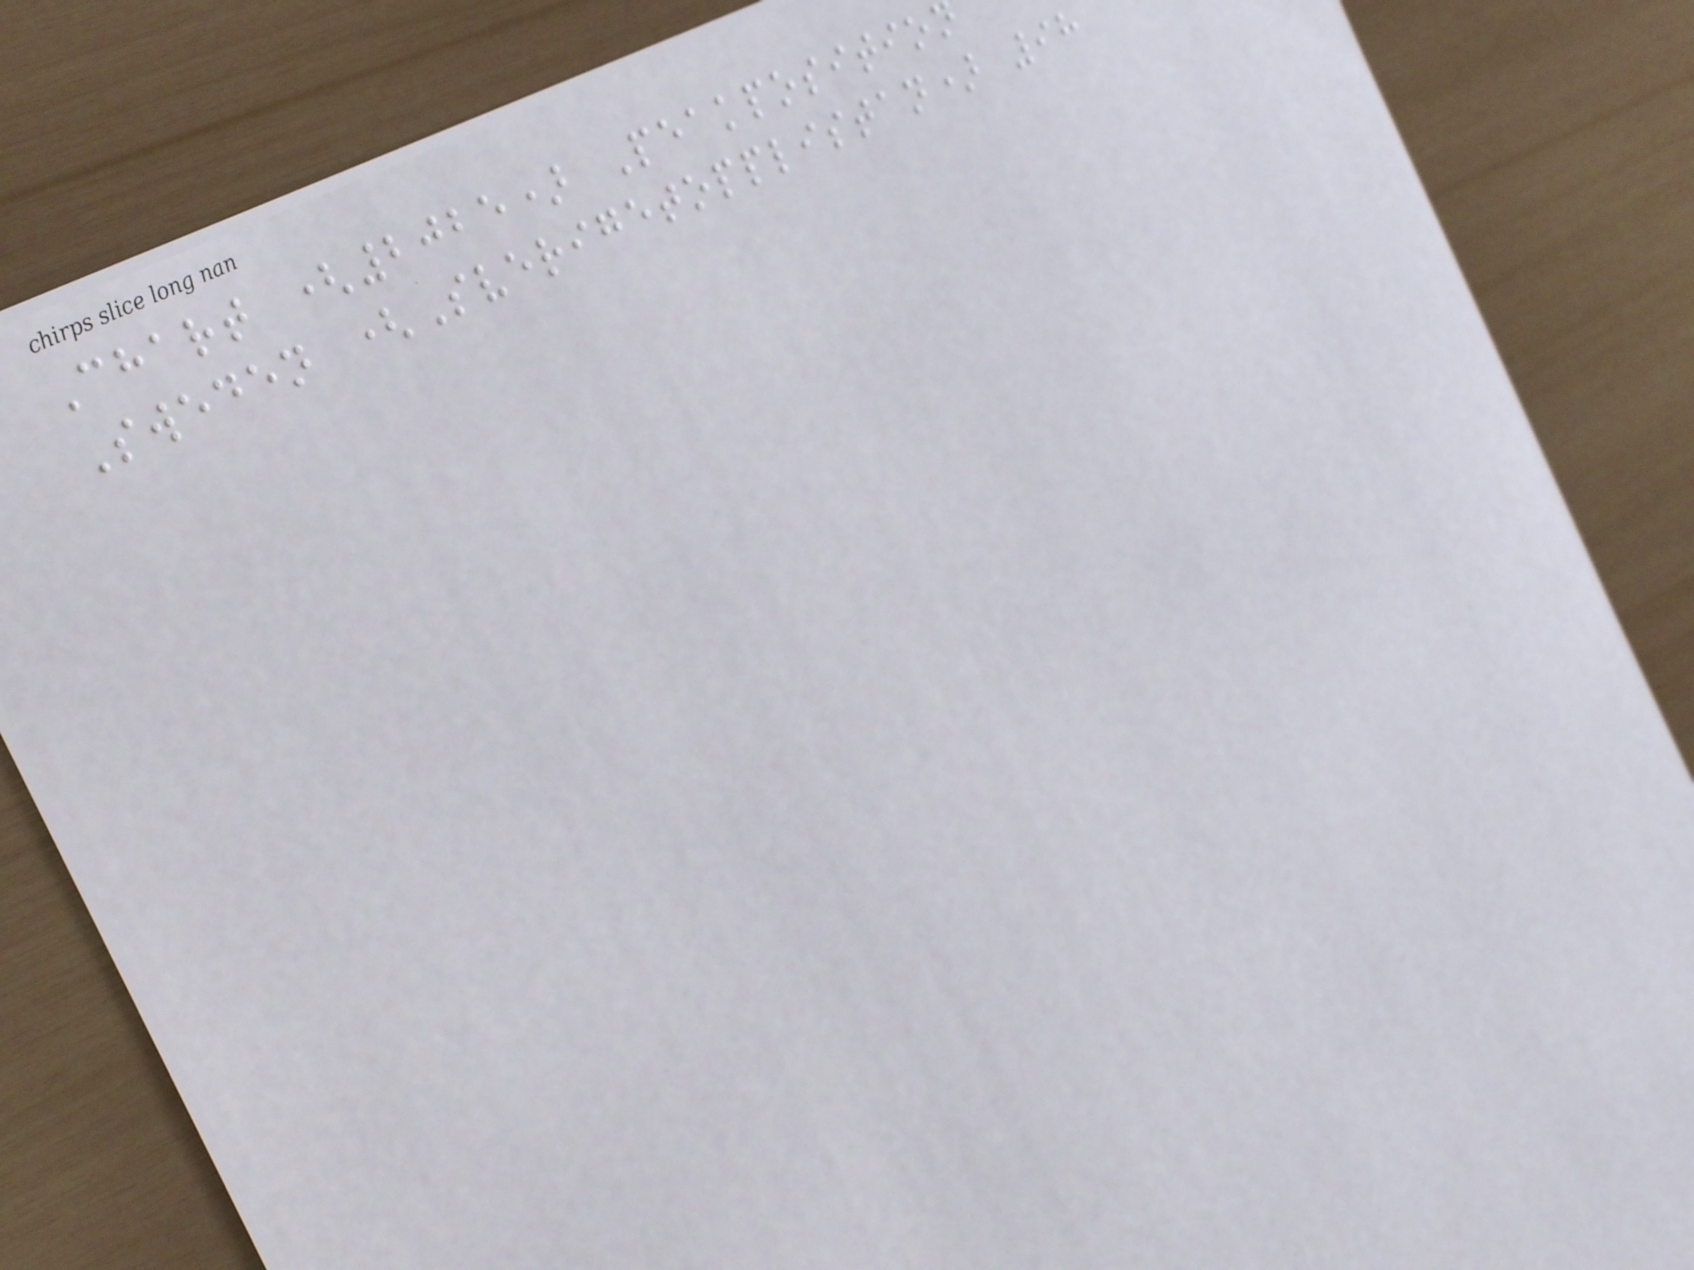Chart (2025) Peakposition
Sweden (Sverigetopplistan) 98
